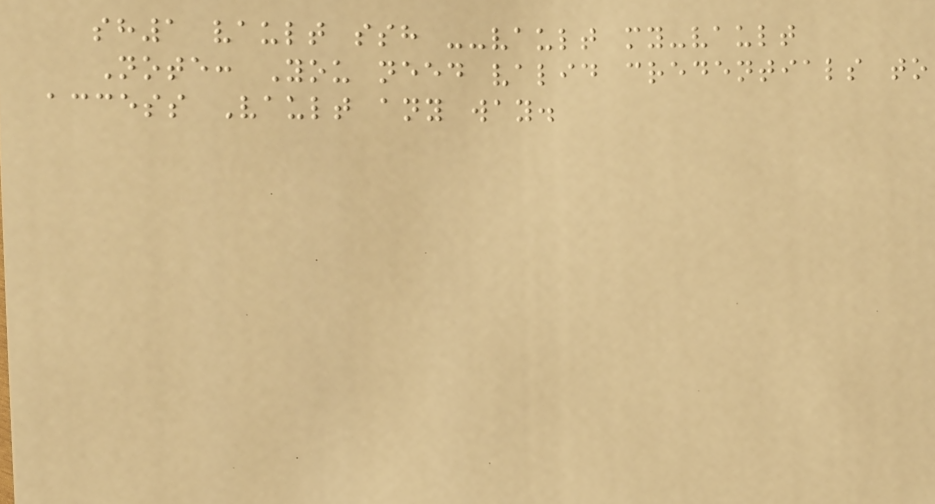sh1 vault ssh --vault my-vault
Note: You need valid credentials to
access Vault any way.
